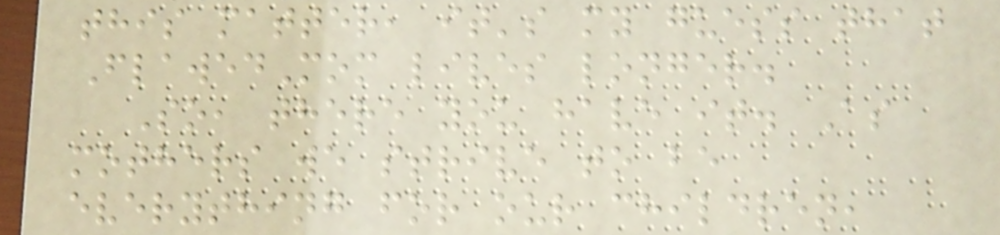this matter, it's my guess that
FlawedMom lives longer.
So, there you have it. As
mothers we strive to be
everything for our children,
